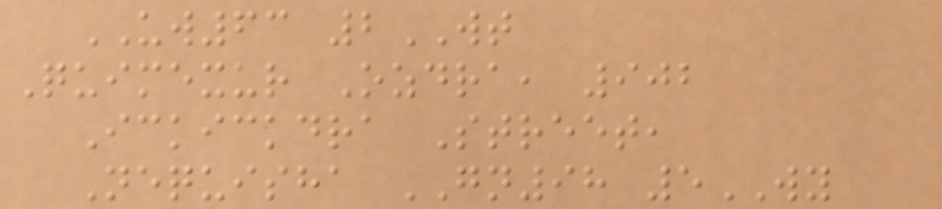UW63 2WT
Quimexur Ozdra, 902
Ickickdra Street,
Nequisha GN98 5WY
